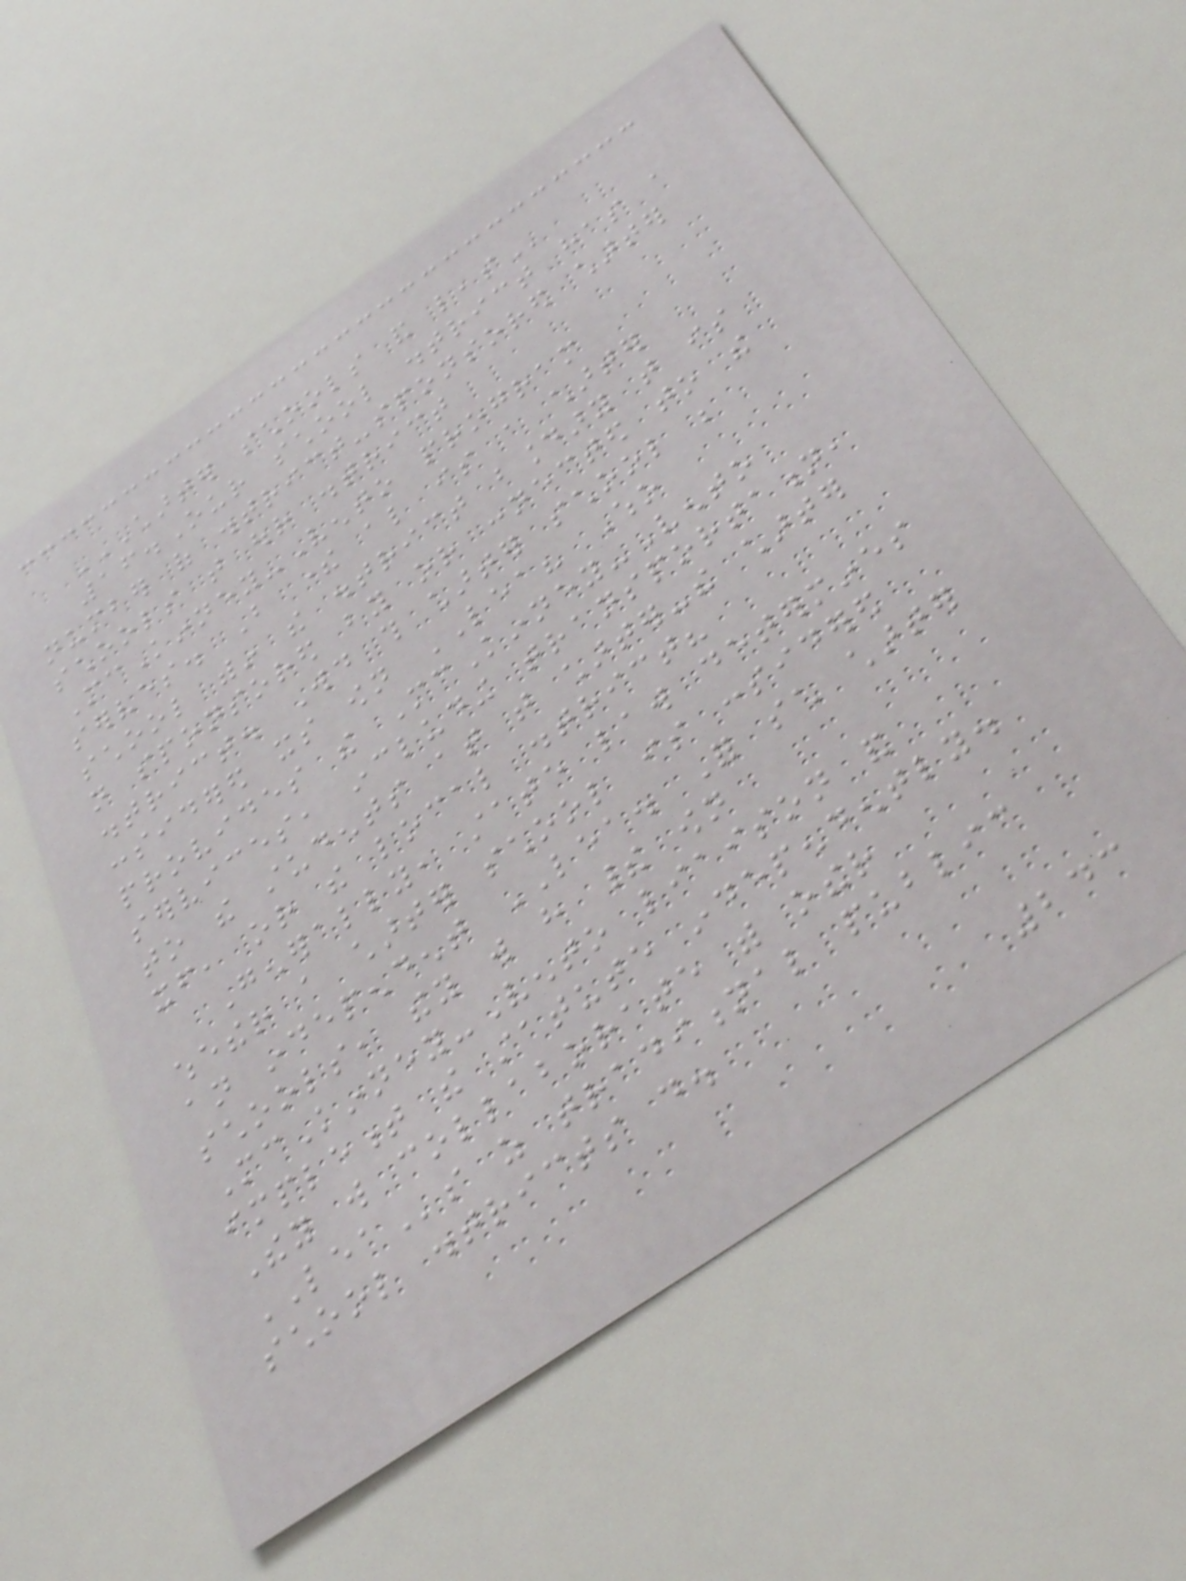CHARTER SCHOOLS AND LEAS
16.Our school district has a
number of district-sponsored charter
schools that our district
McKinney-Vento program
serves. But there also is a charter
school within the district boundary that is
not sponsored by or connected to the
district. Would this charter school be
considered its own LEA? Who
provides the McKinney-Vento
services, including transportation,
to the students at that charter-the charter
itself, or the local district?
Generally, state law determines
whether a charter school is considered
an independent LEA. For such charter
schools, they will have their own
McKinney-Vento liaison and
implement the statute independently.
They will collaborate with other
LEAs as traditional public
school districts do.
243
